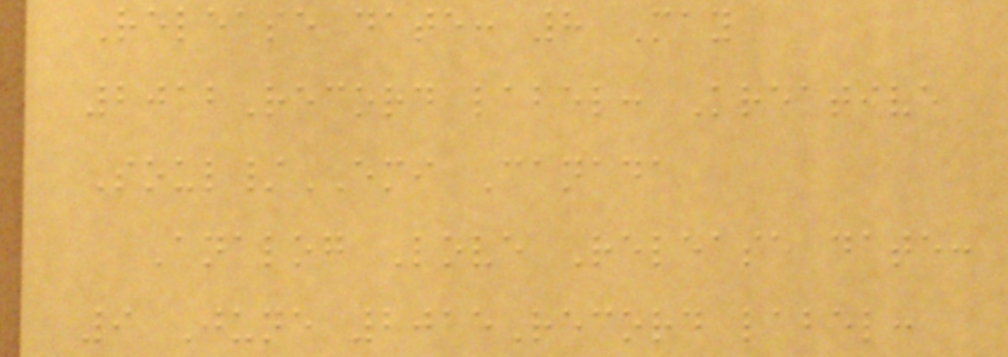Release date: 8 May
2012Record label: Kreative
Soul/EMI Canada
Analog Love Release date:
9 June 2015Record label:
